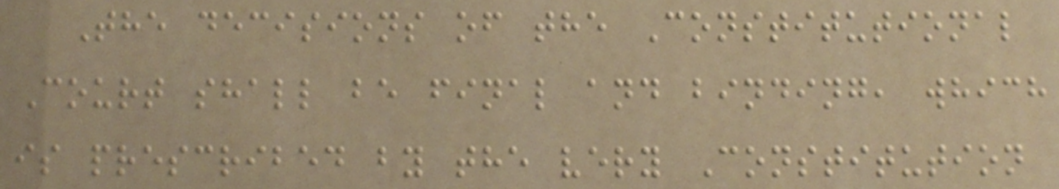The decisions of the Constitutional
Court shall be final and binding, which
is prescribed by the very Constitution
